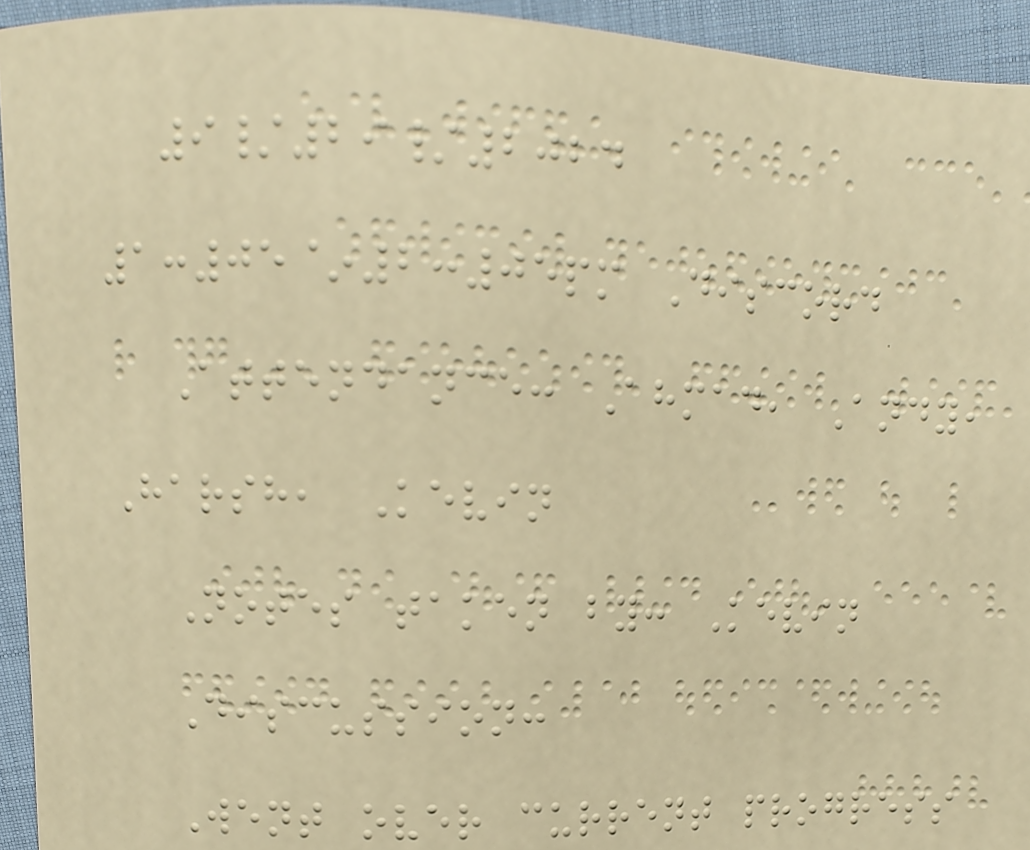9/29/2024
1:05~2:05pm Discord
Attendance: Ahmad, Andy,
Harsh, Kevin
Notes taken by: Kevin
Discussion:
Went over current progress
